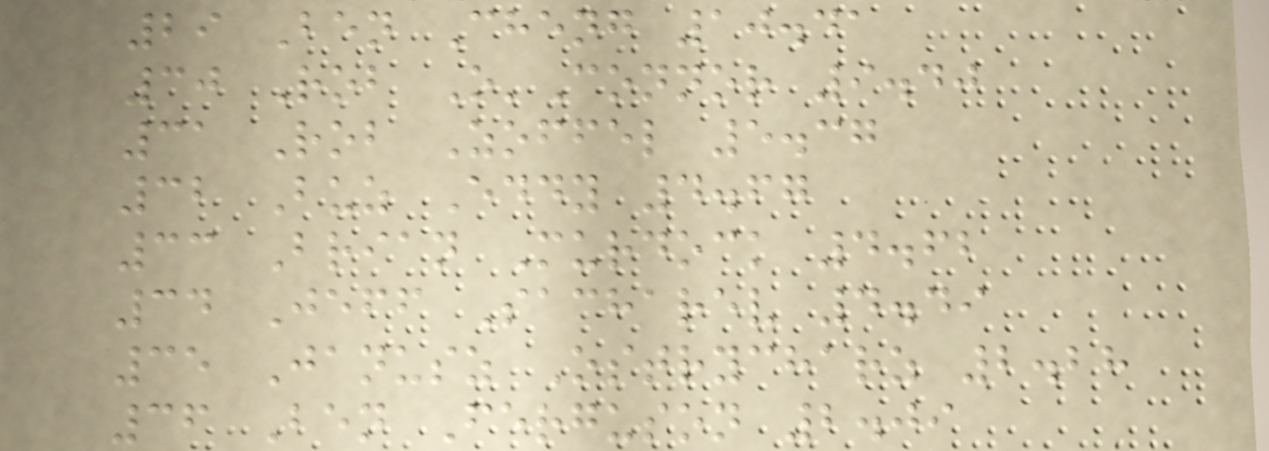29 Ben Cheng 10.41
30 Rob O'Connor 9.40
31 Rob Zoffel 5.37
32 Buz Eddy 4.67
33 Brian Murdock 4.62
34 Jeff Sacharev 4.49
35 Janusz Ostrycharz 2.28
36 Ben Ferguson 2.09
